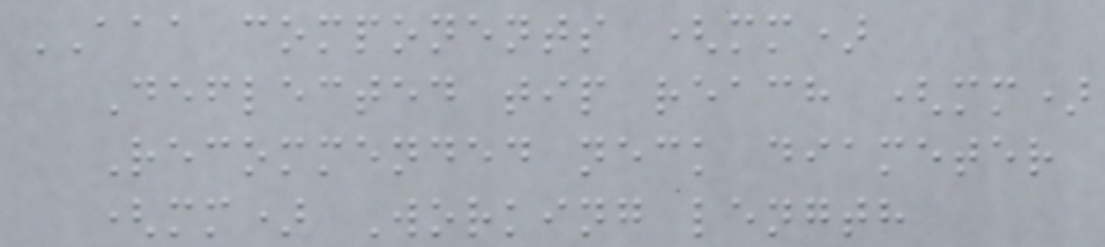AAA components (mm)
Deflected tip reach (mm)
Recommended neck diameter
(mm) Working length
